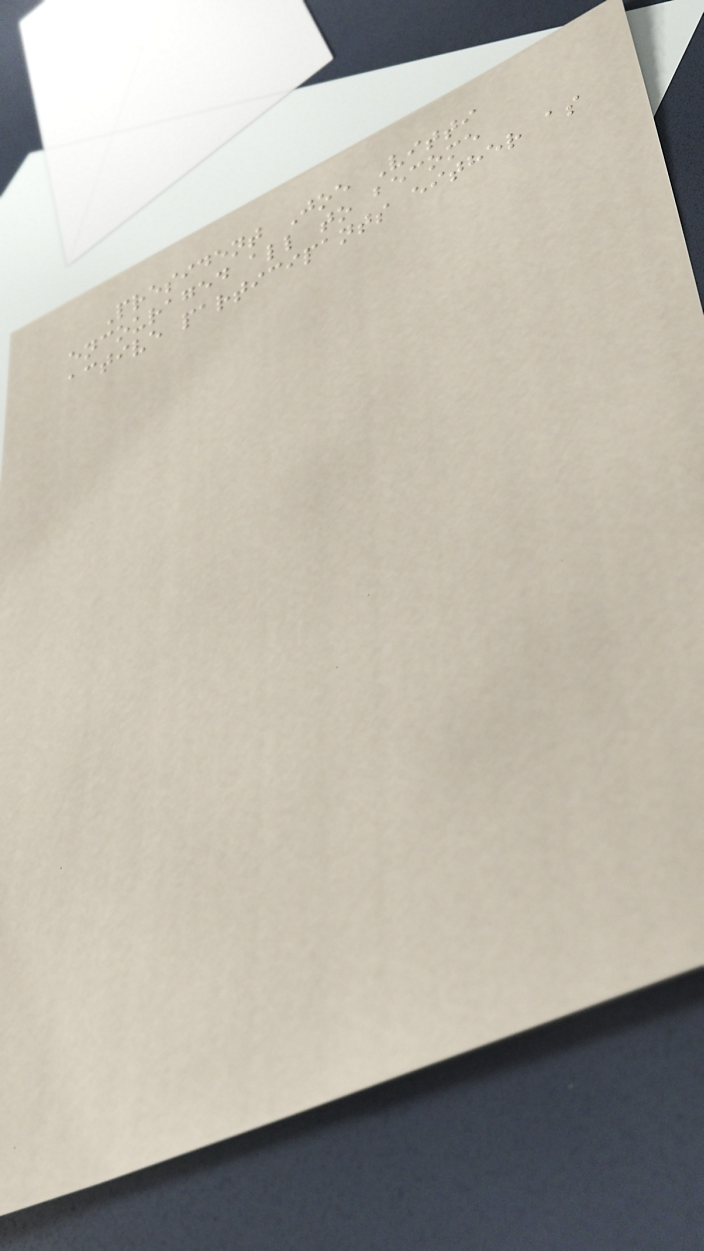President Joe Vitti
encouraged all to become
active participants either as
